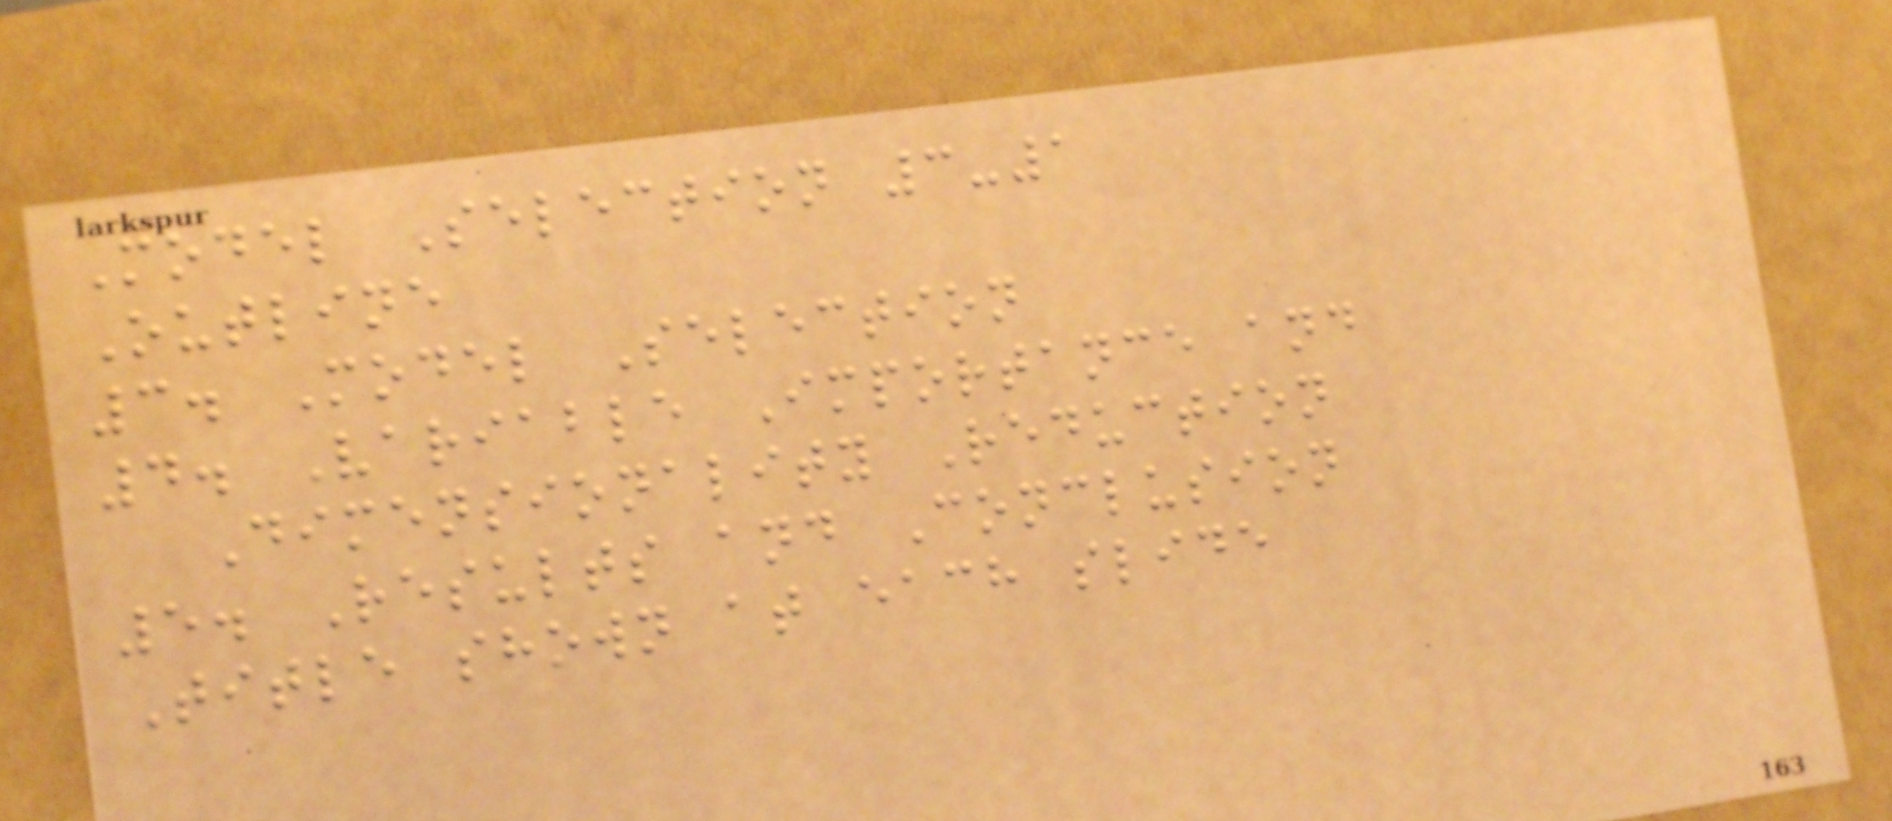Model Selection 3-1
Outline
3. Model Selection
4. Variable Importance and
Dimensionality Reduction
5. Results and Conclusion
Title shown at each slide
